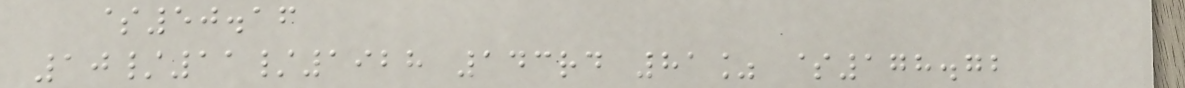$50.16
10/11/1928 143rd 81% $178.72
